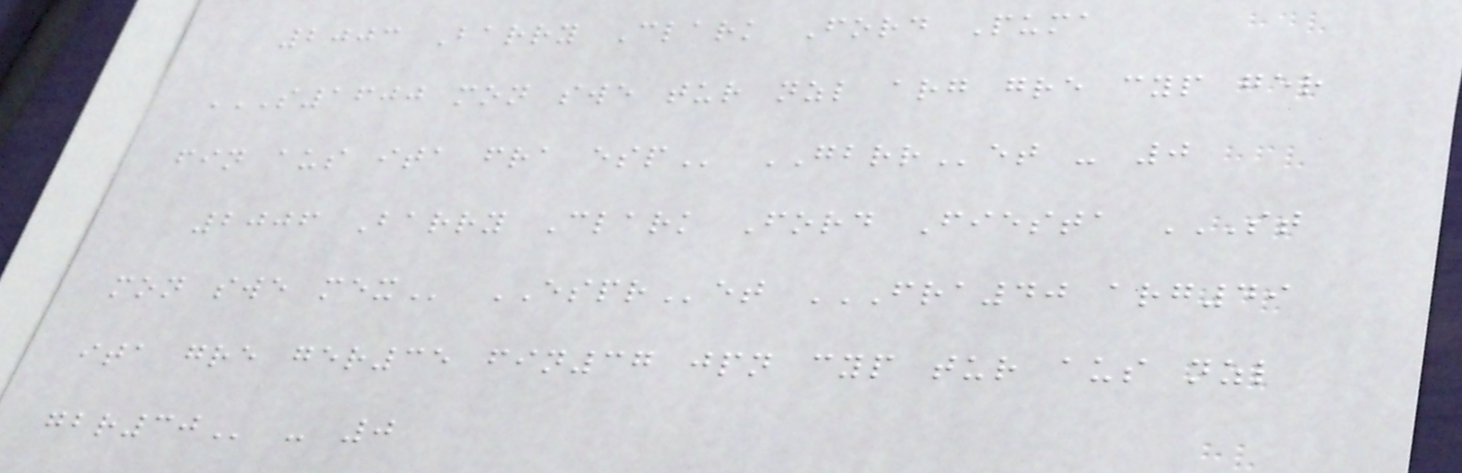2003 Barry Clark Ford Puma
S1600 MON SWE TUR NZL ARG GRE CYP GER
FIN AUS ITA FRA ESP GBRRet - 0
2006 Barry Clark Ford Fiesta ST
MON SWE MEX ESPRet FRA40 ARG49
ITA GRE GER35 FIN37 JPN CYP TUR AUS NZL
GBR30 - 0
